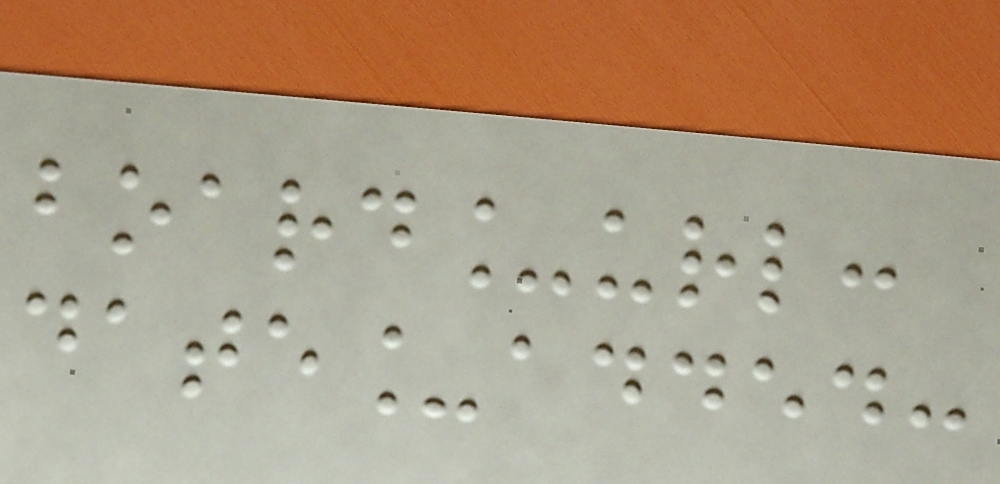board_url:
date_added:
